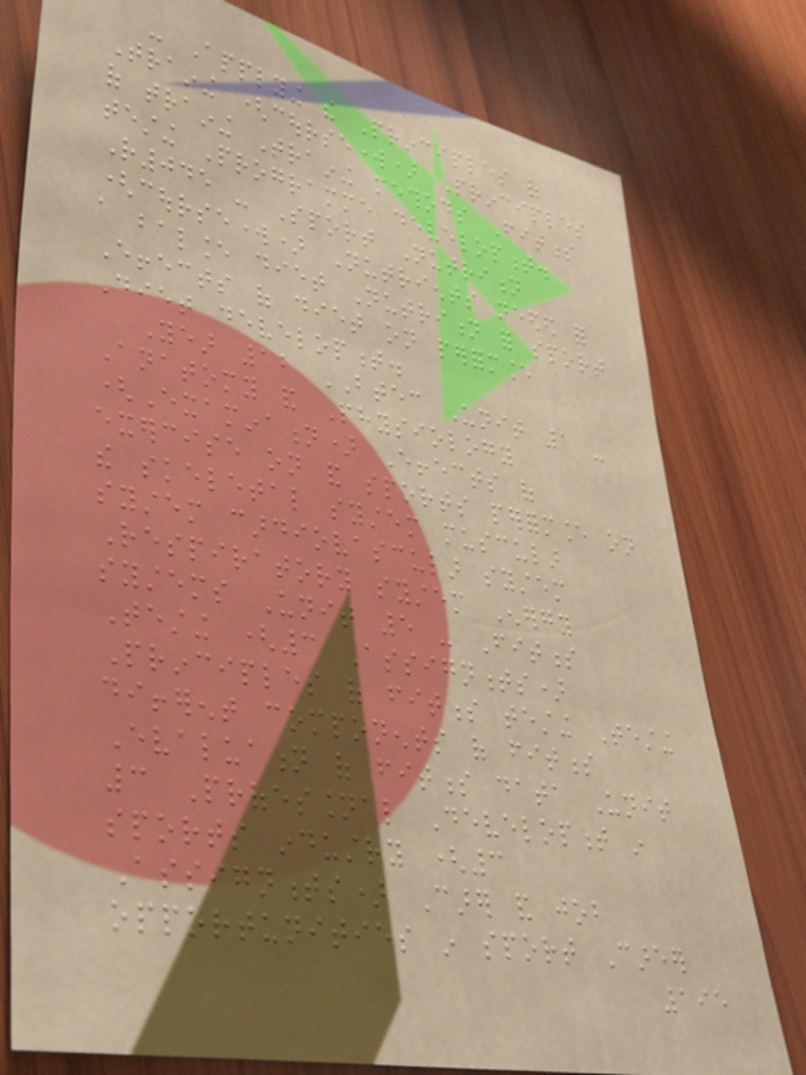- Applying the Principles of
Training (coursework) Principles
of training Training methods Fitness
testing Programme development.
R045 - Sport Nutrition
(coursework) Nutrients needed for
a balance diet Nutrition for sport
Effects of diet on performance
Diet development.
Year 12 BTEC Unit 1 -
Anatomy and Physiology
(Examination) Effects of
exercise on and sports performance on
the skeletal system muscular
system cardiovascular system
Respiratory system Energy
systems Unit 5 - Fitness
Testing (3 Assignments)
Principles of fitness testing Testing
different components of fitness
Evaluation of fitness data Unit
3 Professional Development in
sports industry (3
Assignments) Carer and job
opportunities in sport Career
195
